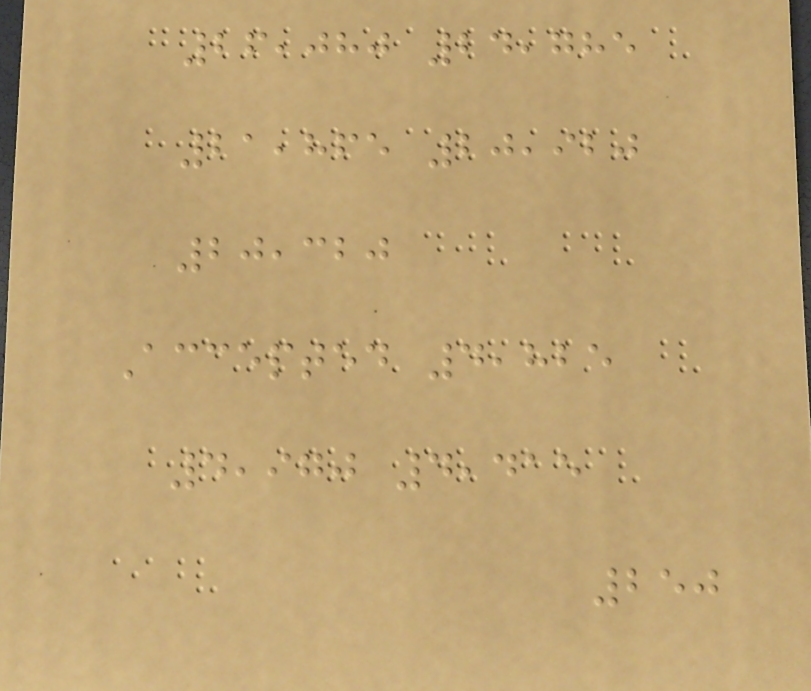26,080 24,785
21,865 20,920
20,320
Accepted 4,825
4,970 4,415
250
